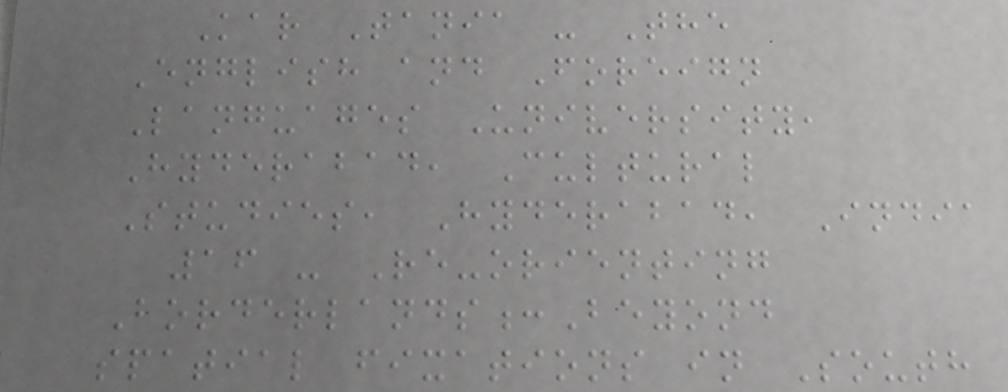Kar Tania - The
English and Foreign
Languages University,
Hyderabad, Cultural
Studies, Hyderabad, India
16 - Re-orienting
Borderlands:Beyond
spatial fixations in South
